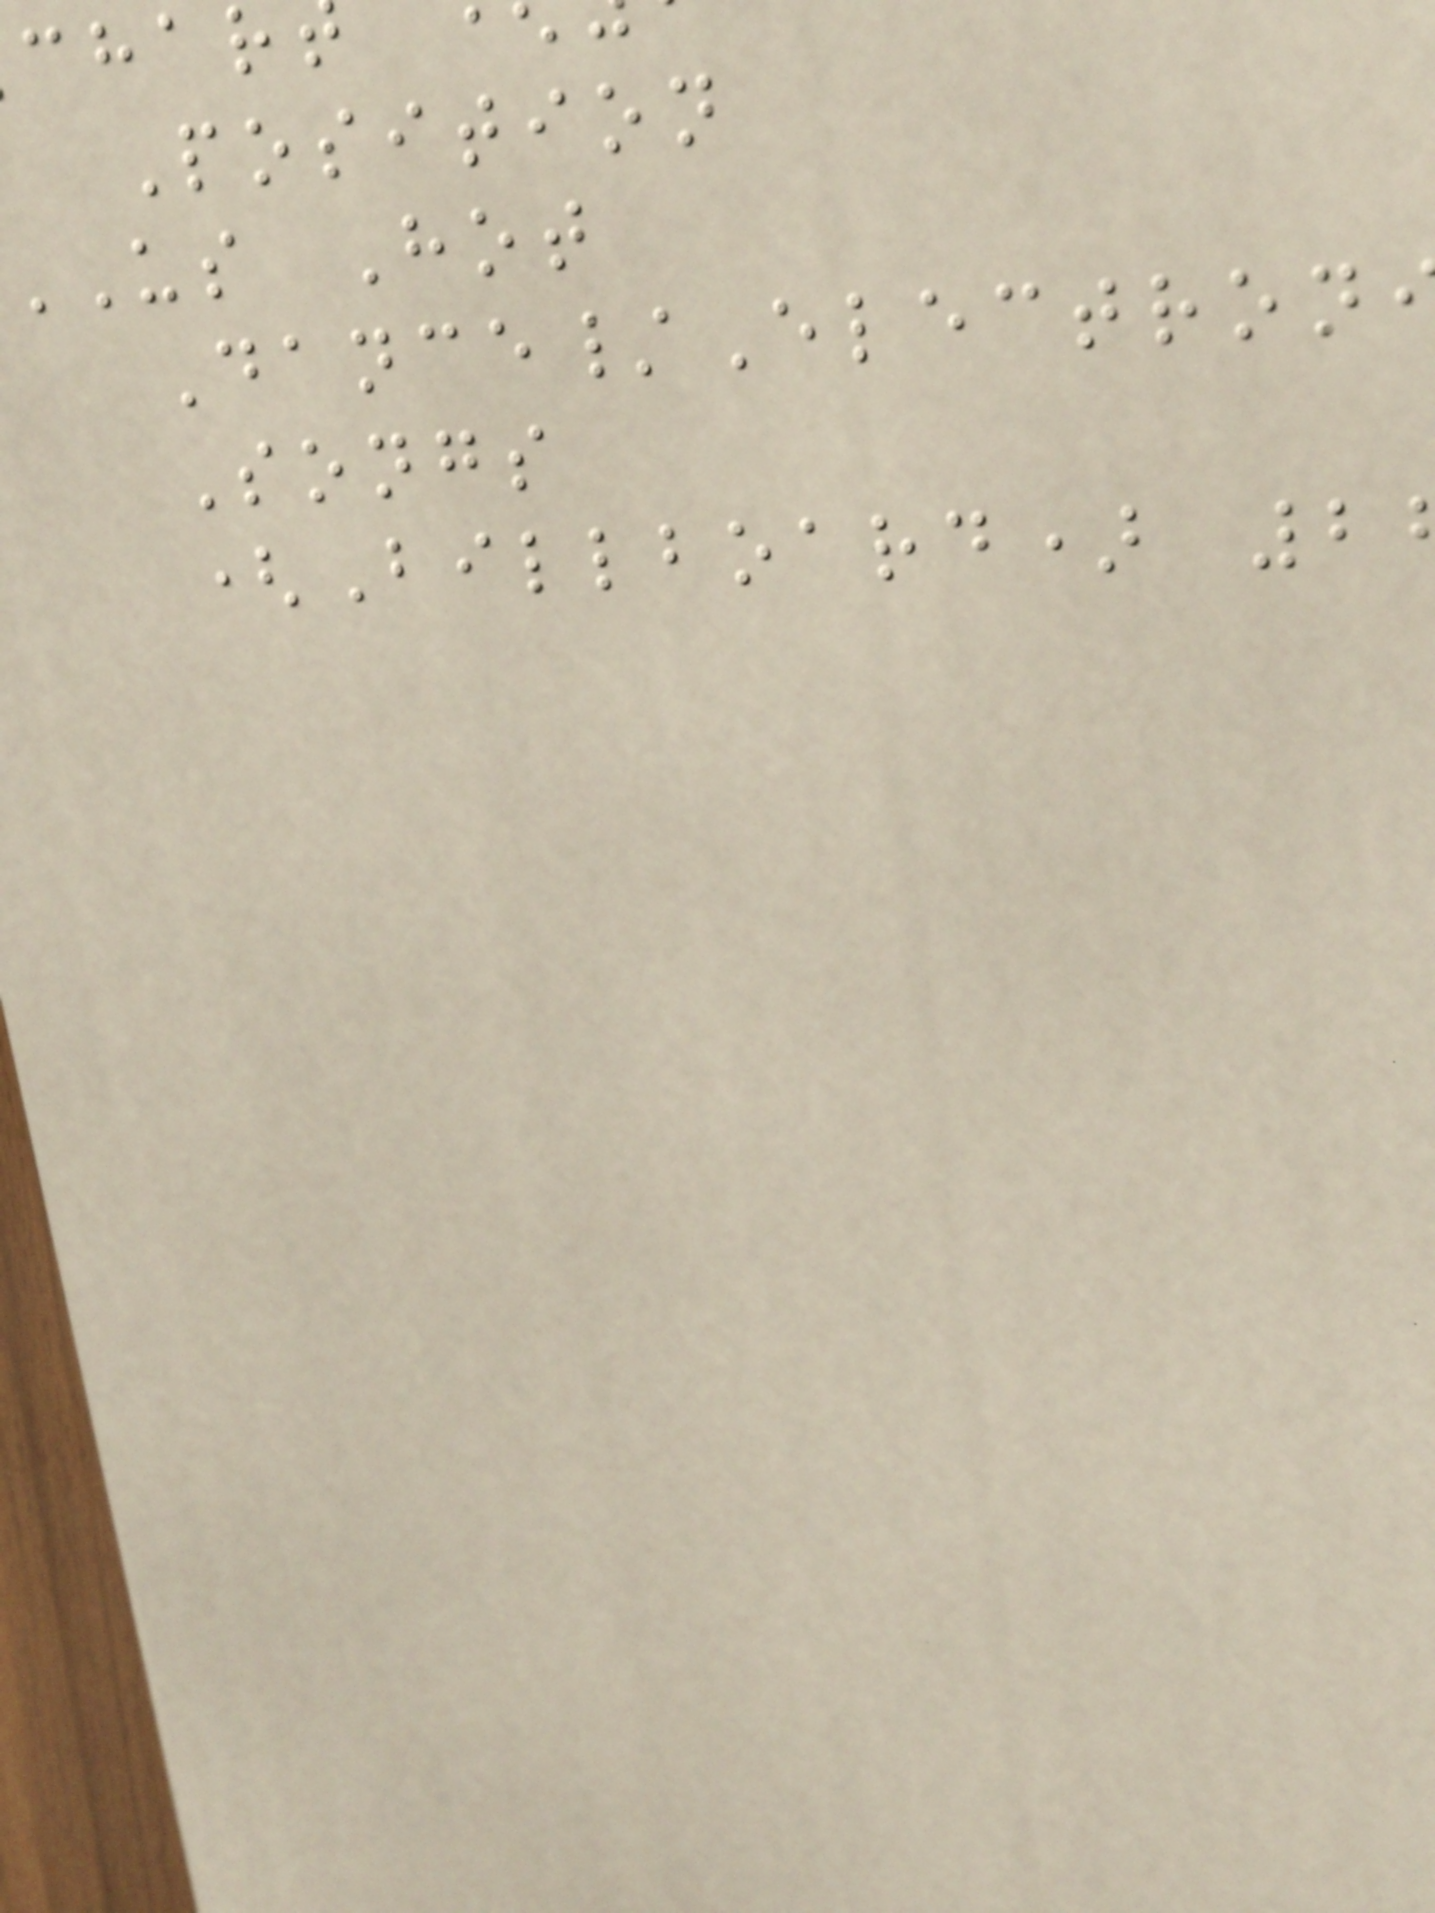Position
us Hot
Dance/Electron
Songs
(Billboard) 2
